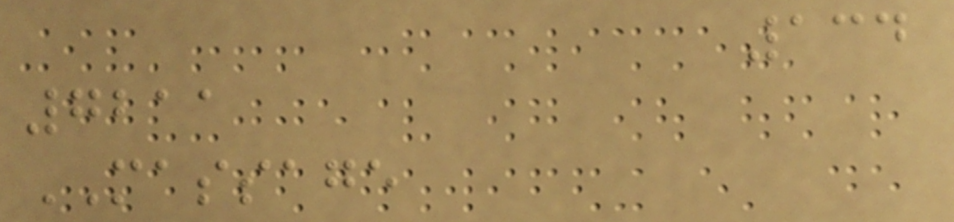134
7211
MASSAGE
